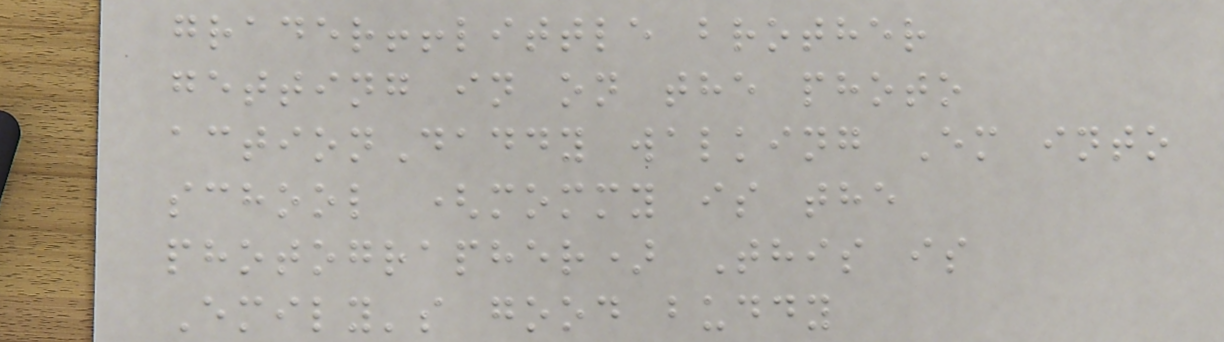grader!!little brother
getting in on the photo
actionDaddy walking Em into
school (mommy is the
photographer) This is
Emily's good buddy
